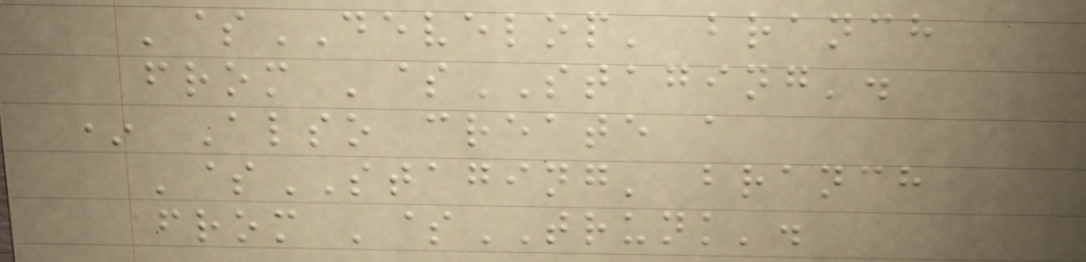'$DEVELOP' branch
from '$STAGING'.
* Also create a
'$STAGING' branch
from '$TRUNK'.
